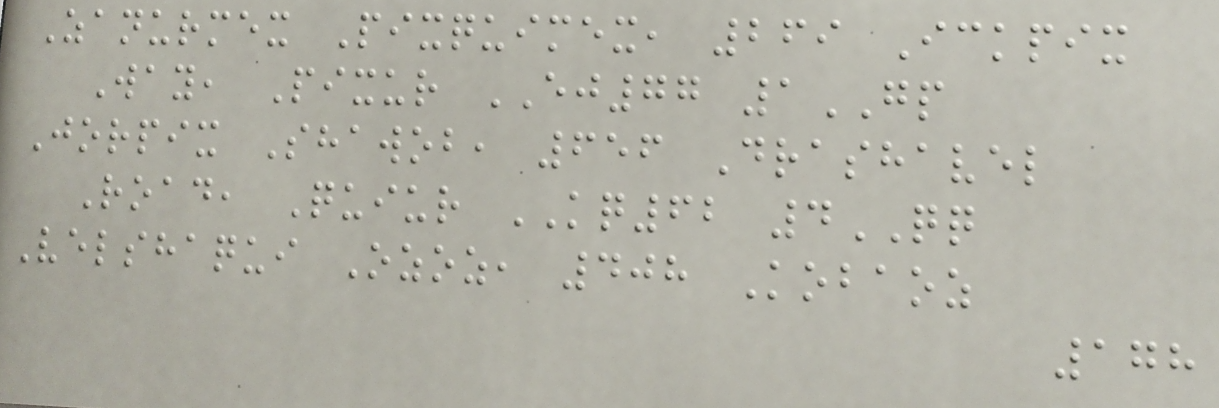Zanurmex Pixquimex, 269 Ickpix
Way, Pixur EJ77 1GP
Jorpix Shawob, 656 Drashavel
Road, Quiur KQ62 4QQ
Velshaqui Ozoz, 408 Kobaoz
178
